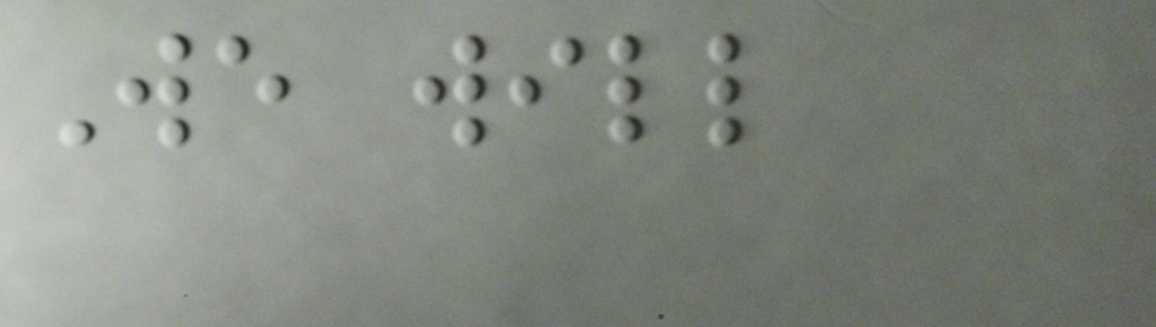We will
